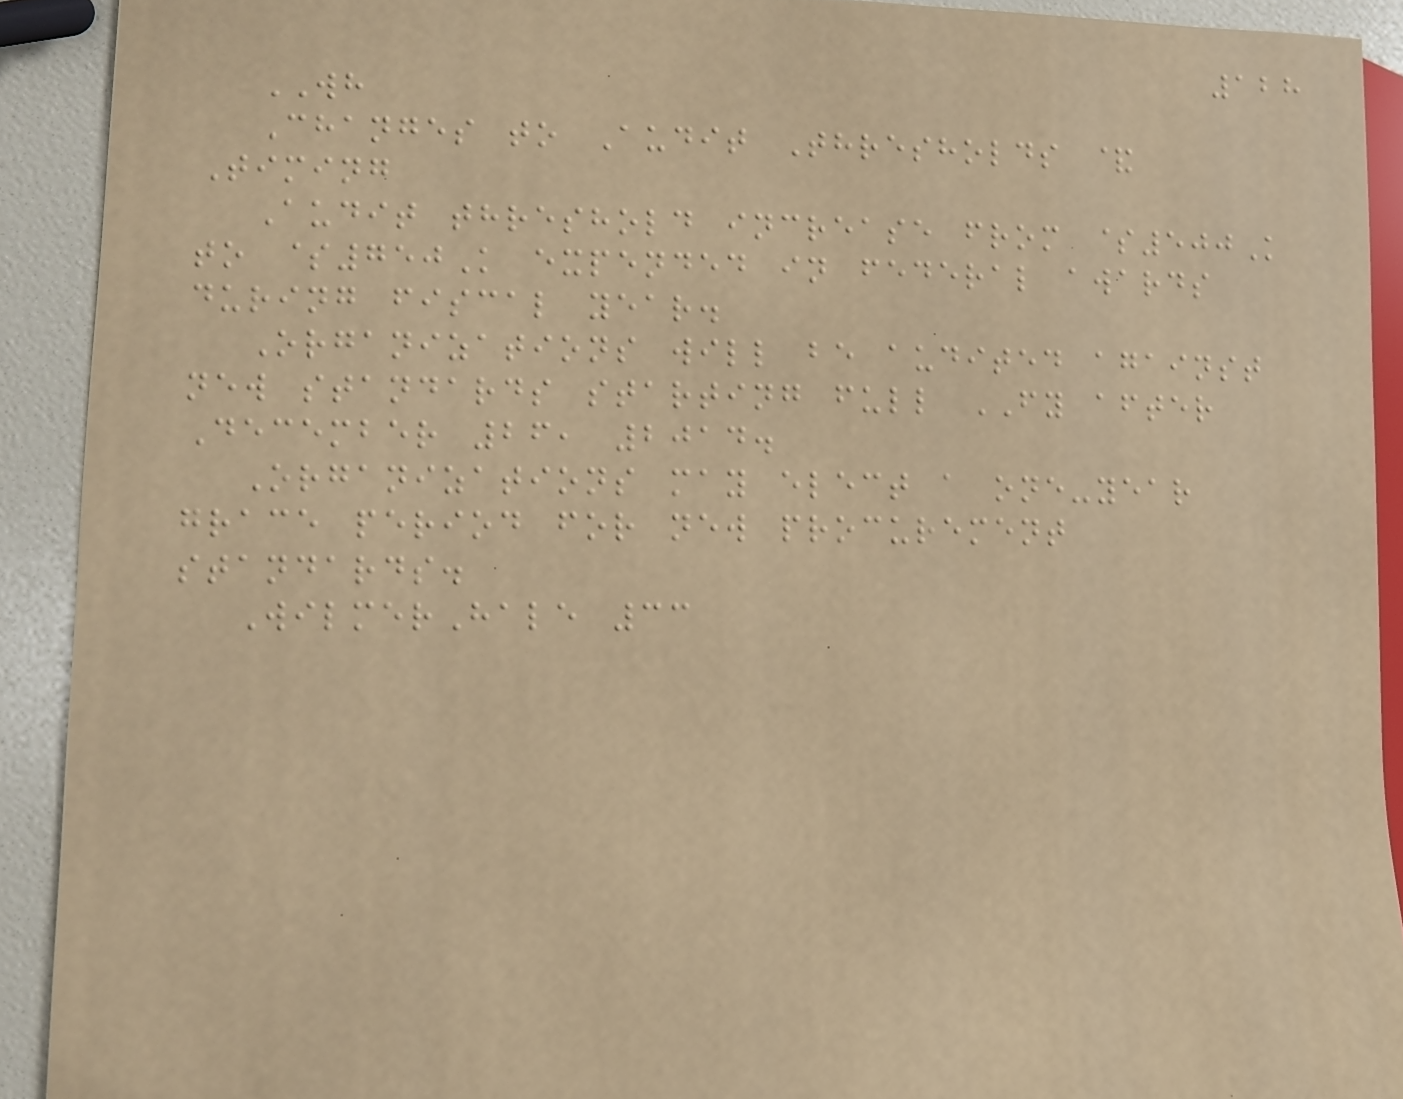128
WH
Changes to Audit Thresholds &
Timing
Audit threshold increase from $500K
to $750K expended in federal awards
during fiscal year.
Organizations will be audited against
new standards starting full FY after
December 26, 2014.
Organizations may elect a one-year
grace period for new procurement
standards.
WilmerHale 33
